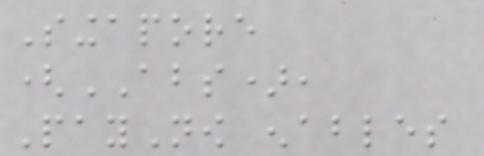Singapore
(ABS),
PayNow enables
